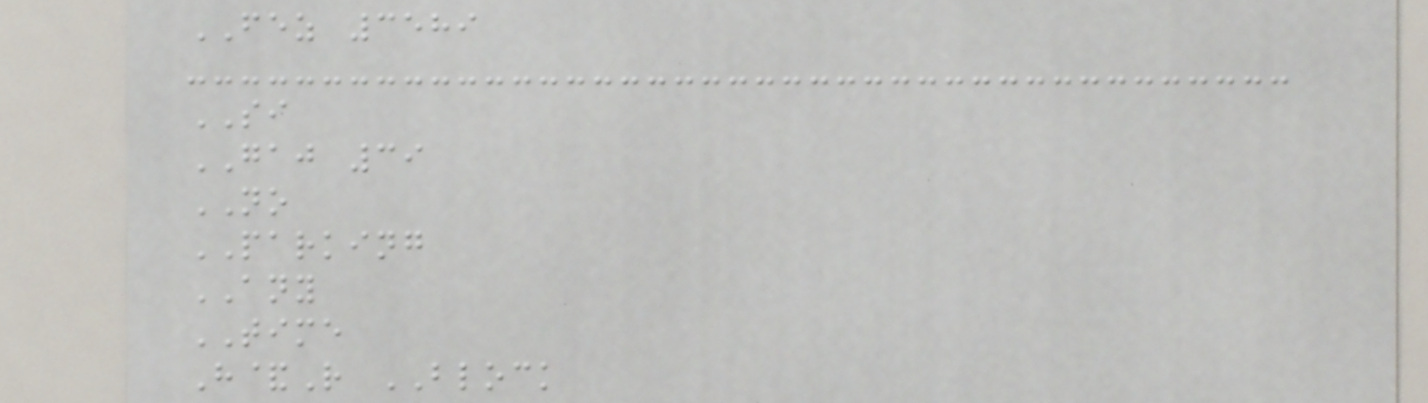FEZ 3589
SI
GAJ 39
NO
PARKING
ANY
TIME
H&R BLOCK
